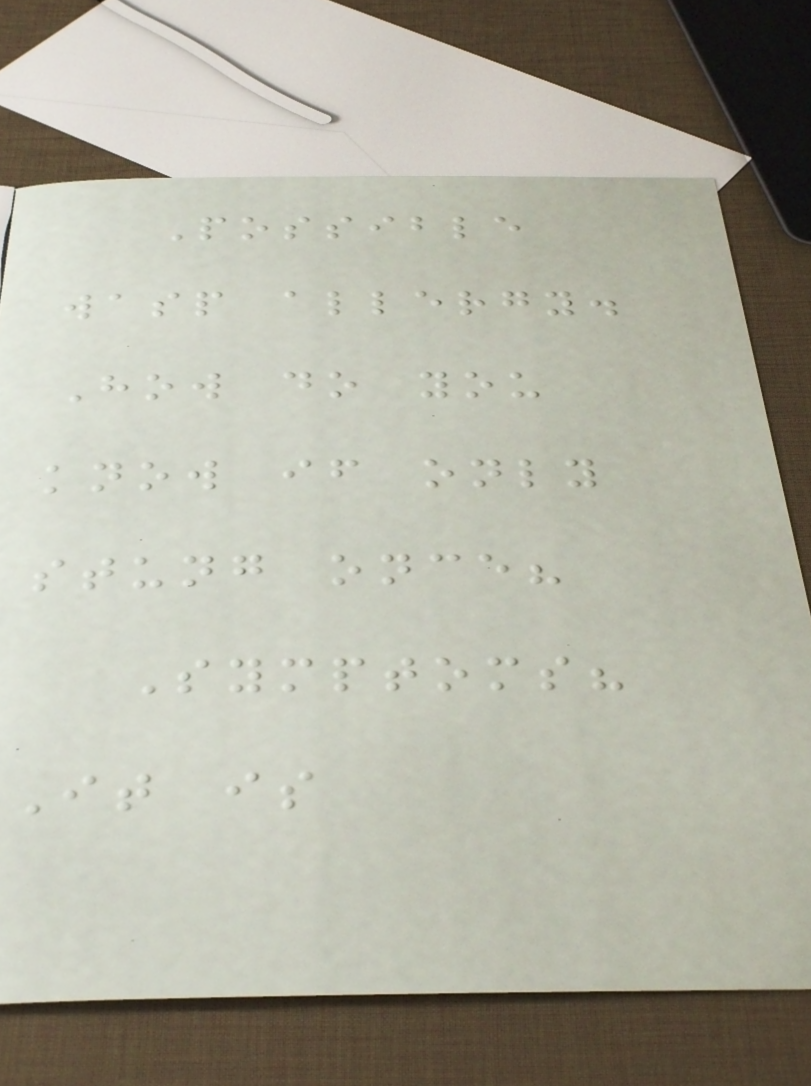Possible
wasp allergy.
How do you
know if only
stung once?
Symptoms?
It is
